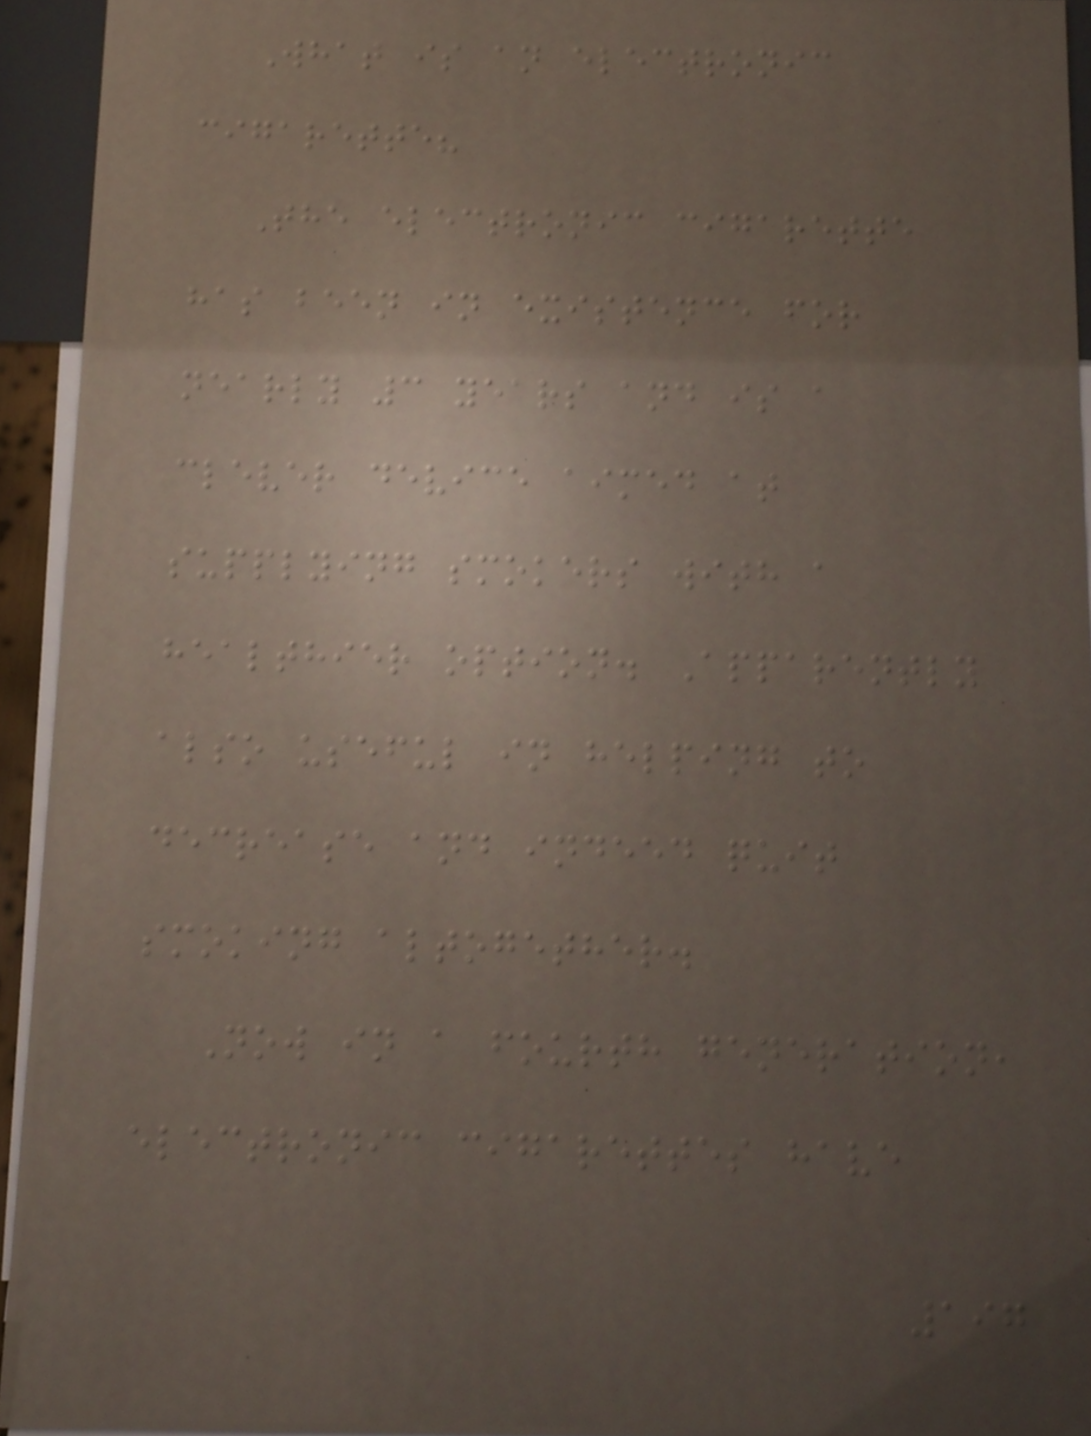What is an electronic
cigarette?
The electronic cigarette
has been in existence for
nearly 3 years and is a
clever device aimed at
supplying smokers with a
healthier option. Apparently
also useful in helping to
decrease and indeed quit
smoking altogether.
Now in a fourth generation,
electronic cigarettes have
197
